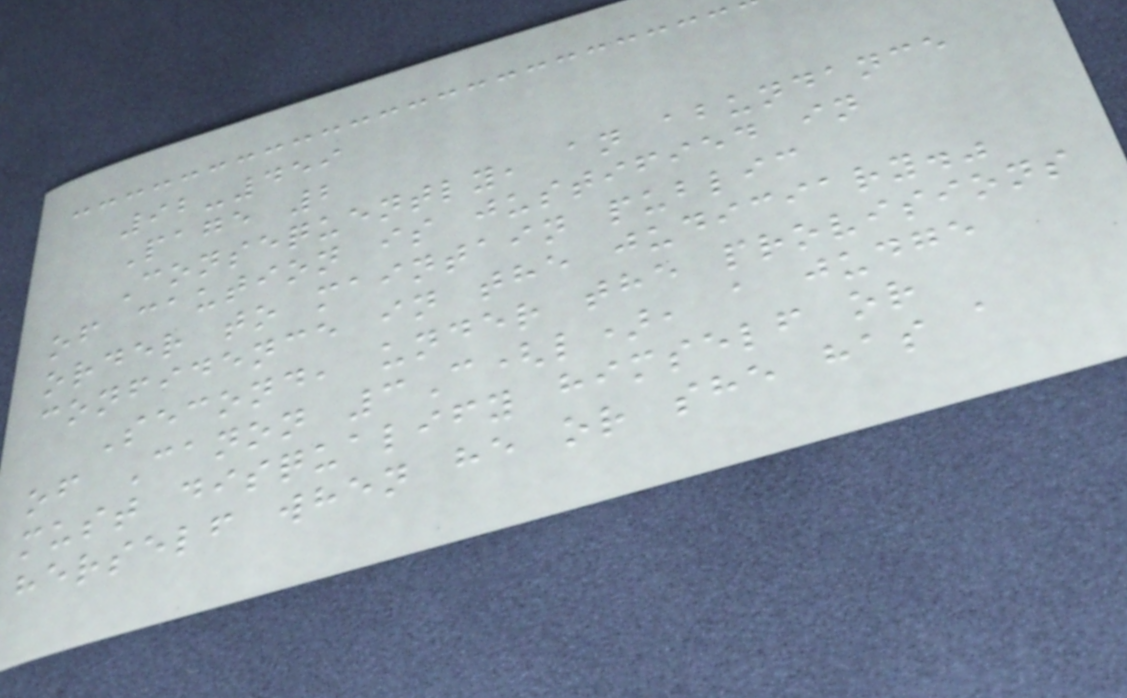92-459
Page 2
Consequently, an abundance
of caution is justified in
order to maintain public
confidence in the judiciary."
Second, under the provisions
of Canon 3C(l), a judge
must disqualify himself or
herself when he or she has a
